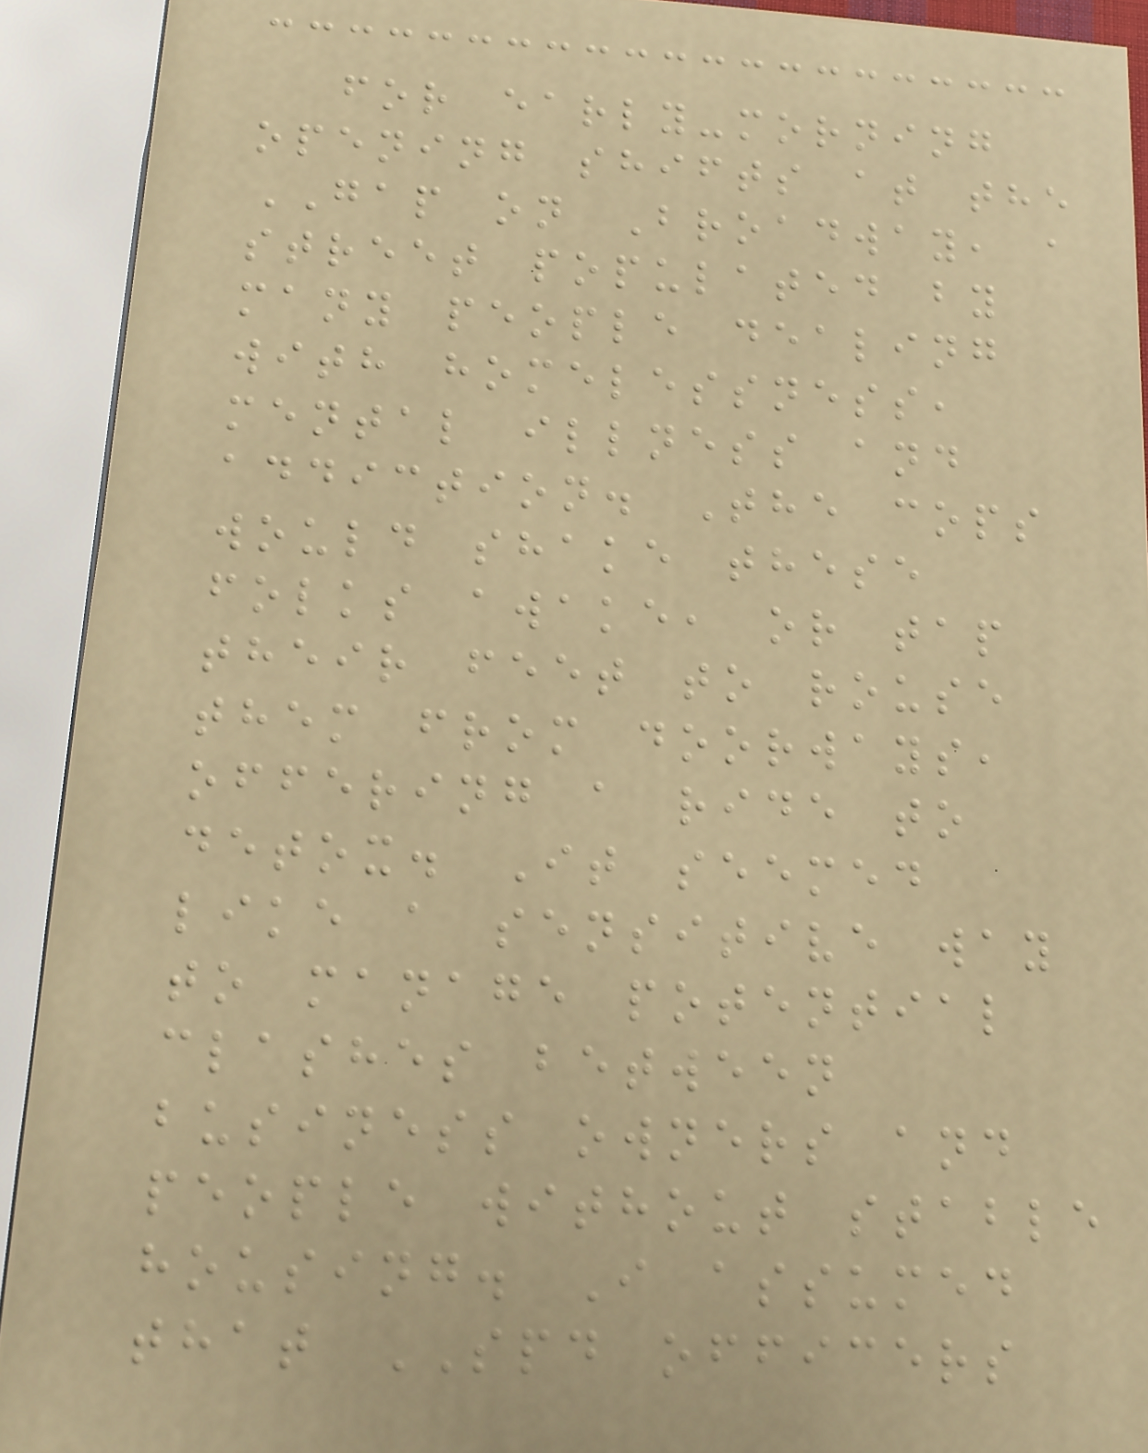for early-morning
opening shifts at the
GAP on Broadway, a
street populated by
many people dealing
with homelessness,
mental illness and
addiction. The cops
would shake these
folks awake, or tap
their feet to rouse
them from doorways,
offering a ride to
detox. It seemed
like a sensitive way
to manage potential
clashes between
business owners and
people without stable
housing. I assumed
that SPD officers
